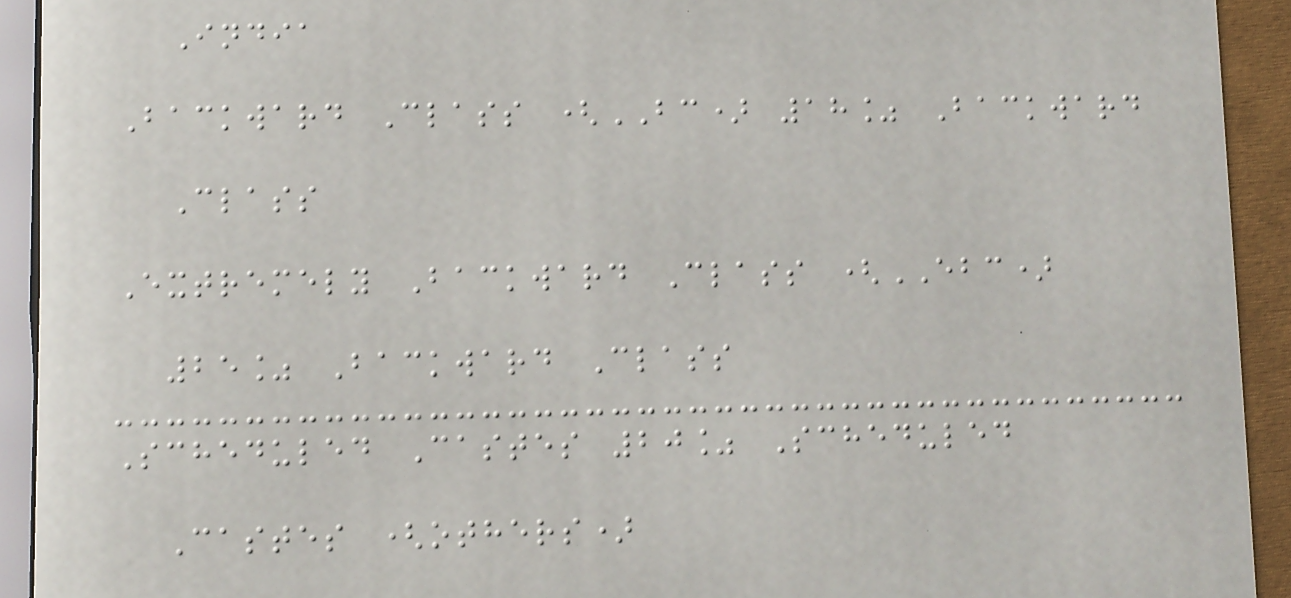India
Backward Class (BC) 18% Backward
Class
Extremely Backward Class (EBC)
25% Backward Class
Scheduled Castes 20% Scheduled
Castes (others)
